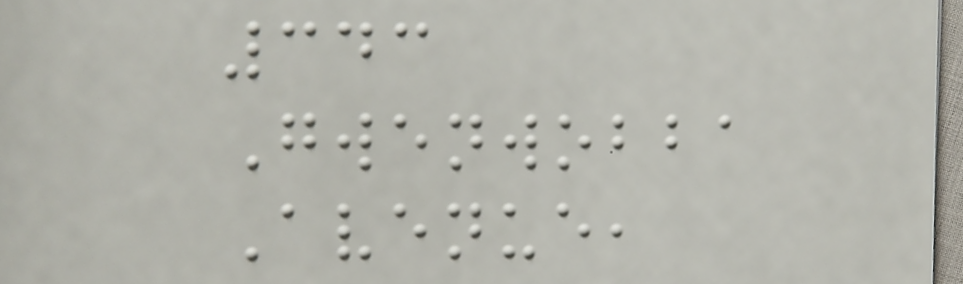343
Gwenwobba
Avenue,
